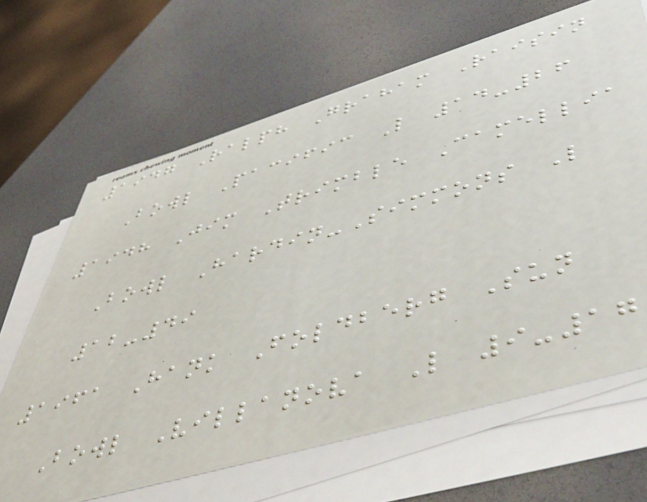1947 Ralph Graham Raisin
Bowl Pacific L 14-26
1948 Jim Trimble Camellia
Bowl Hardin-Simmons L
12-49
1961 Hank Foldberg Sun
Bowl Villanova L 9-17
